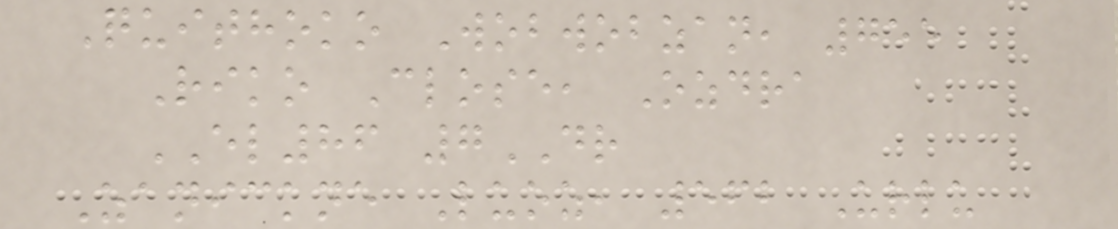Quithoko Wobwobzan, 755
Riko Close, Ozdra
EL86 7DR
Zanickne Luoz, 562 Urlu
